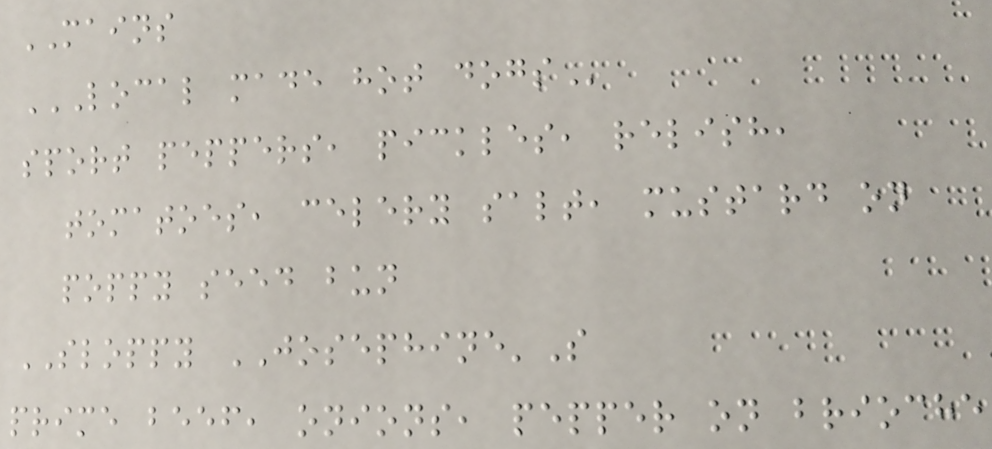MAINS
LOCAL MADE HOT DOGS
sport peppers, pickles, relish,
tomatoes, celery salt, mustard on
poppy seed bun
SLOPPY JOSEPHINE'S
prime beef, onions, pepper on brioche
